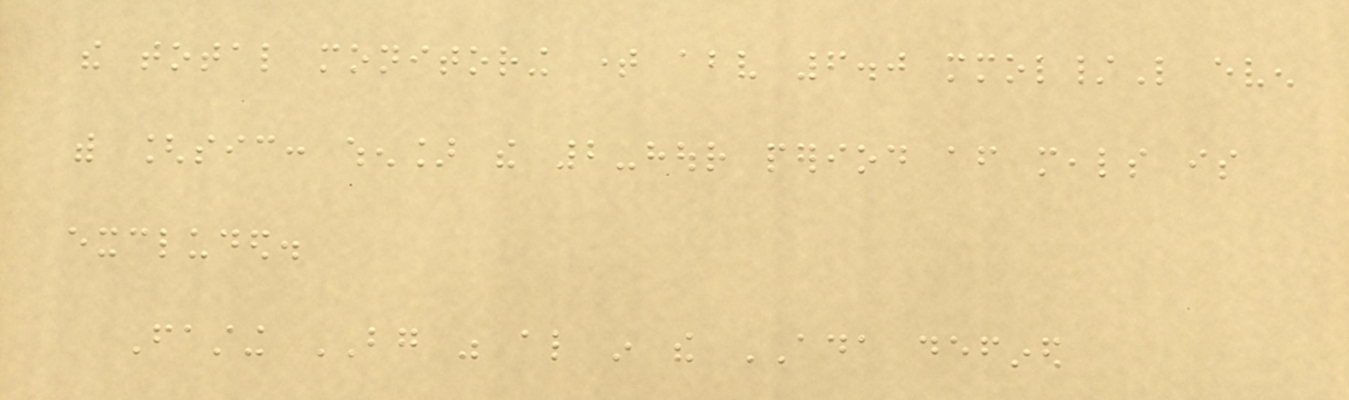the total monitoring time above 6.0 mmol/L even
with [sic: when] the 2-hour period after meals is
excluded.
Fasting BG was also in the ADA defined
